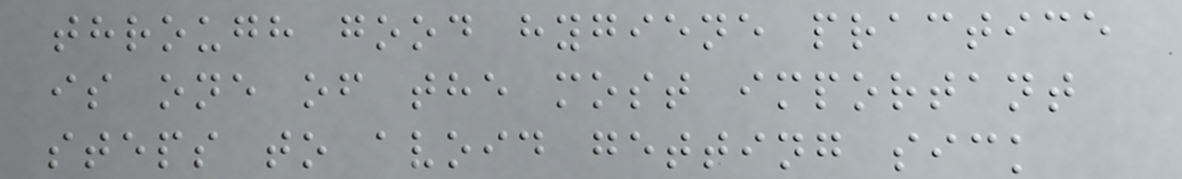through good hygiene practice
is one of the most important
steps to avoid getting sick
